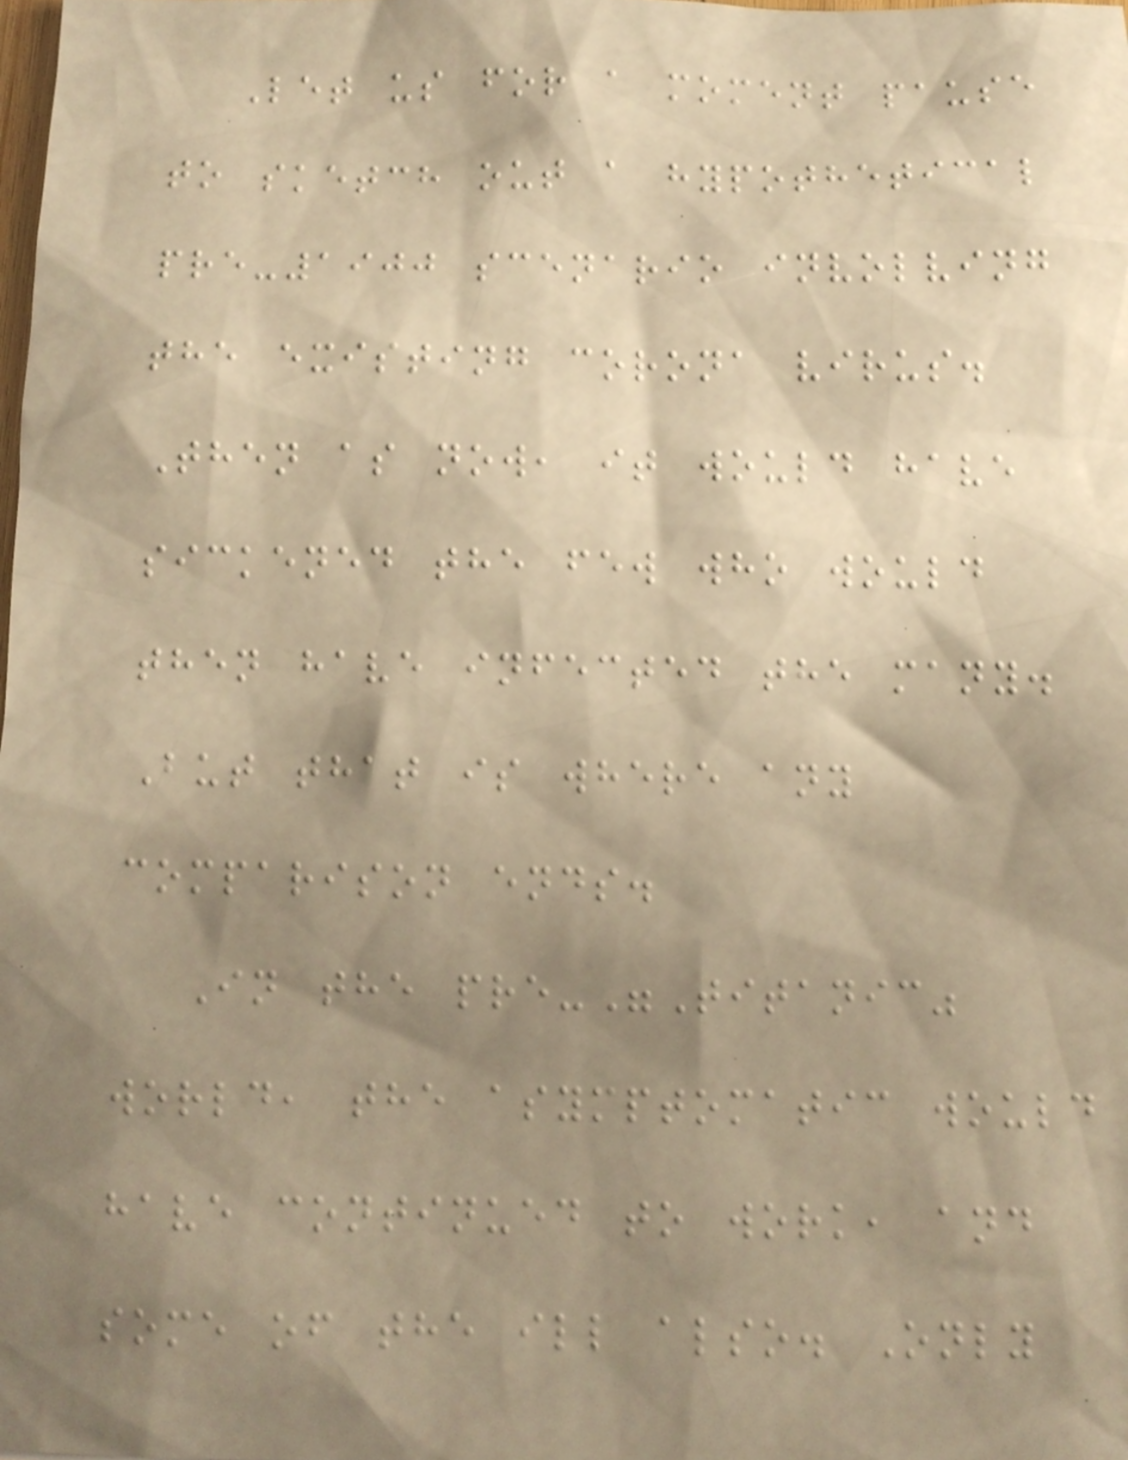Let us for a moment pause
to sketch out a hypothetical
pre-1900 scenario involving
the existing corona virus.
Then as now, it would have
sickened the few who would
then have infected the many.
But that is where any
comparison ends.
In the pre-"Titanic"
world, the asymptomatic would
have continued to work, and
some of the ill also. Only
